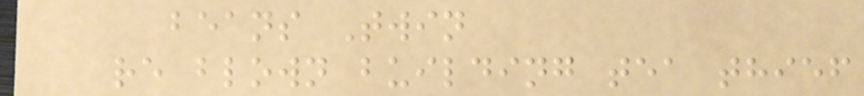beans Twin
re blown building tea thief
